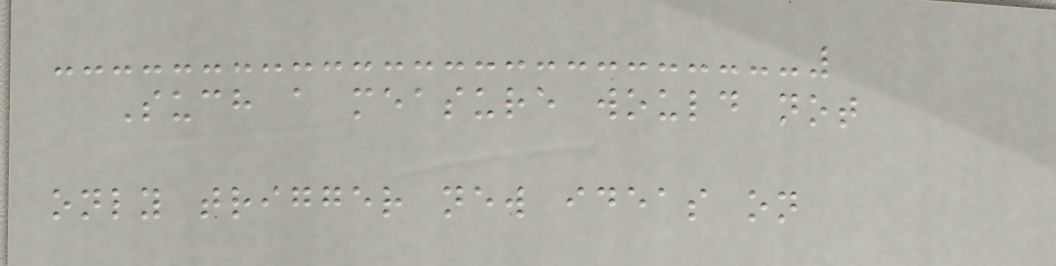Such a measure would not
only trigger new ideas on
